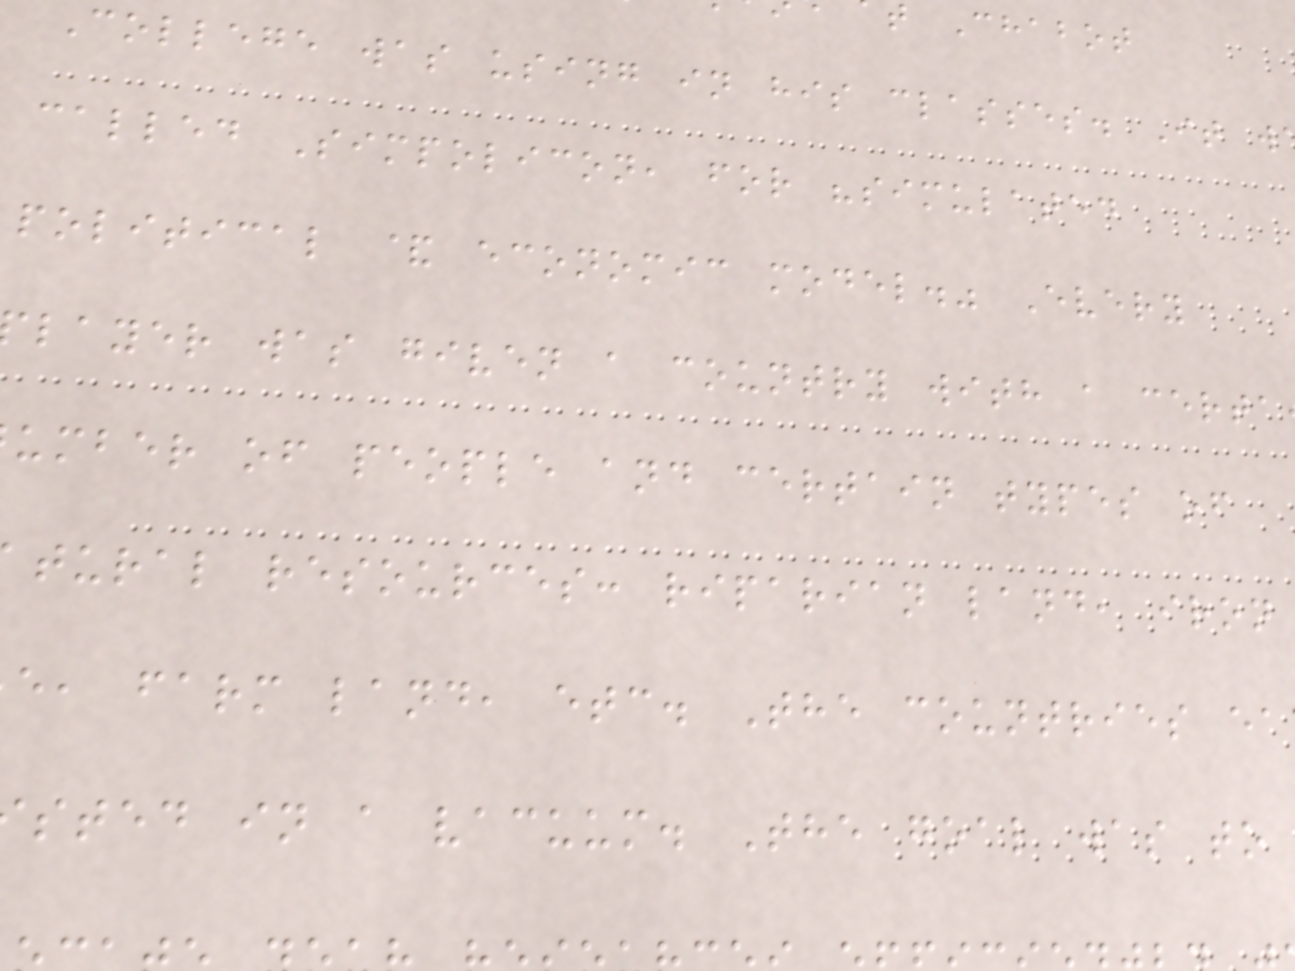t Chabot
College was using in his classes. It w
called Simpolicon, for "simulated
political & economic model." Every
layer was given a country with a certa
umber of people and certain types of
tural resources: riparian land, iron
e, farm land, etc. The countries ea
sted in a vacuum. The goal was to
